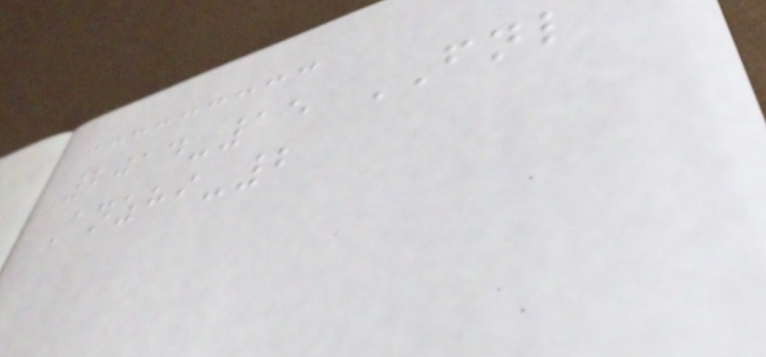2014-15 FNL
Anzhi-2
